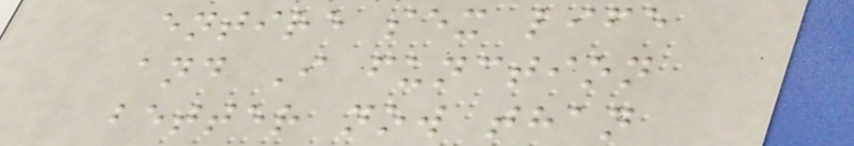entire sex life
and I function
better now than
